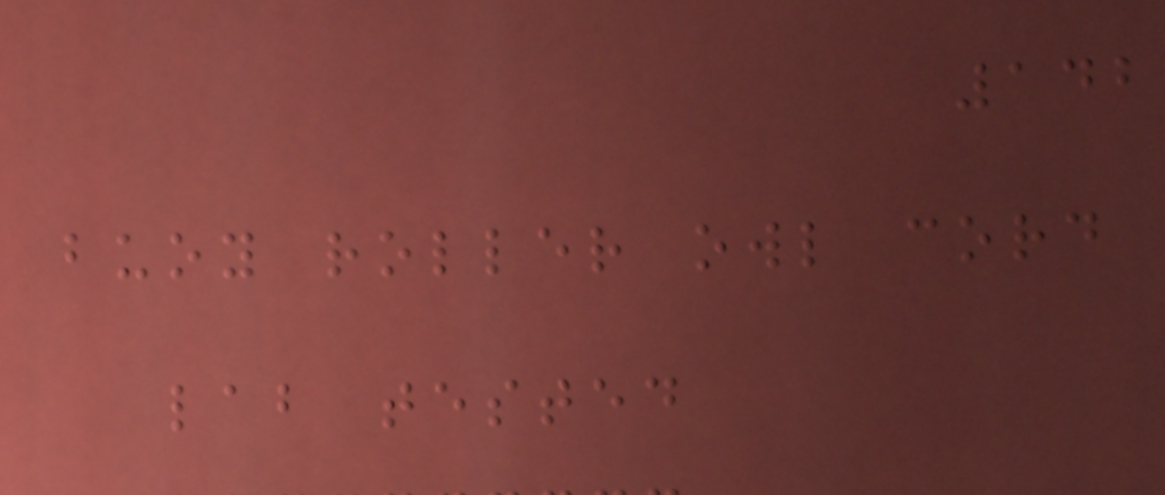142
buoy roller owl cord
lab tested
